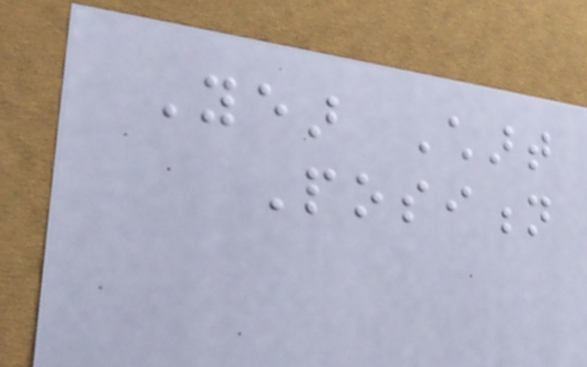Year Chart
Position
